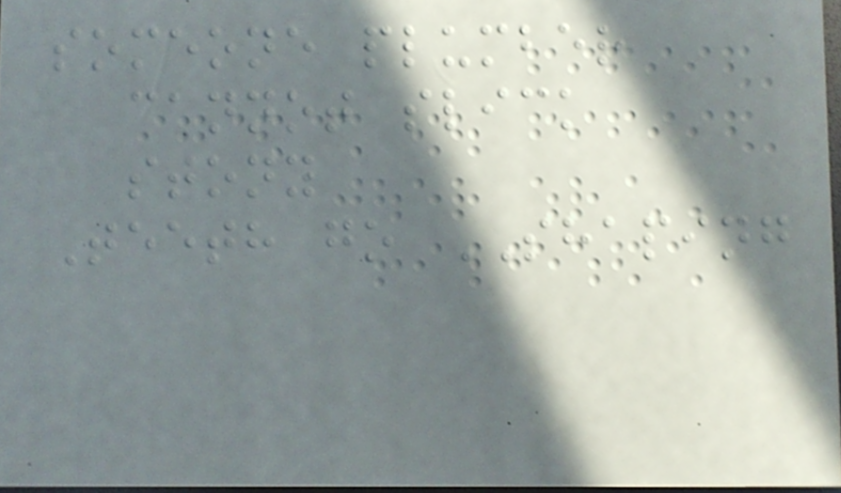someone plumber
cannot slick
stony
Teeth go SHAPING
